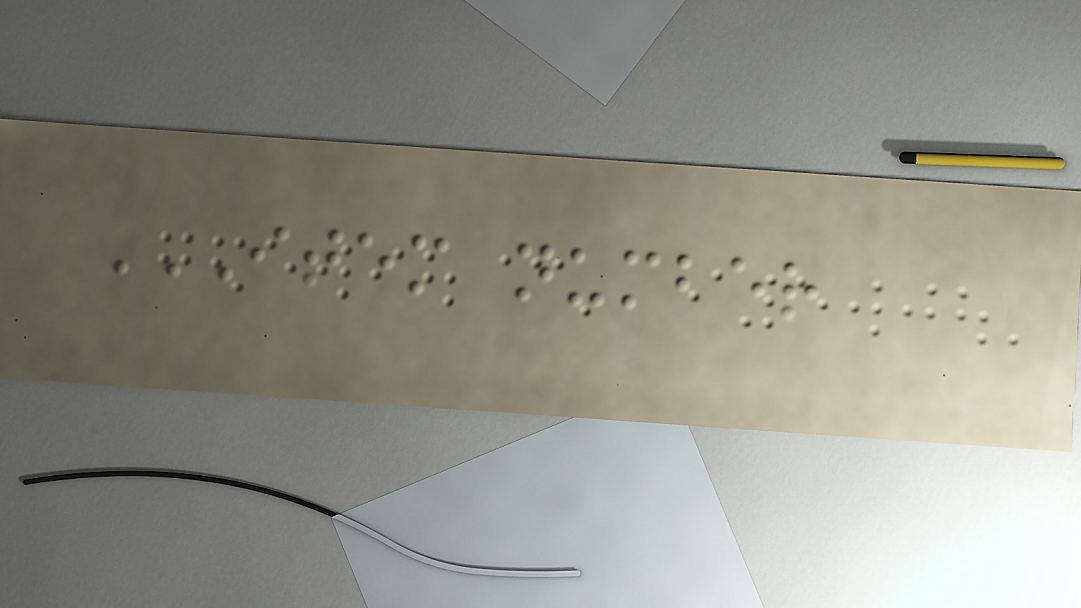ITEM NUMBER
